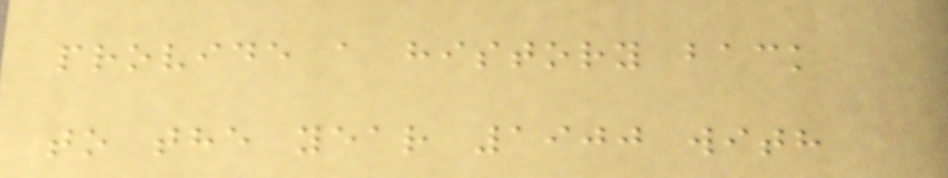provide a history back
to the year 1900 with
